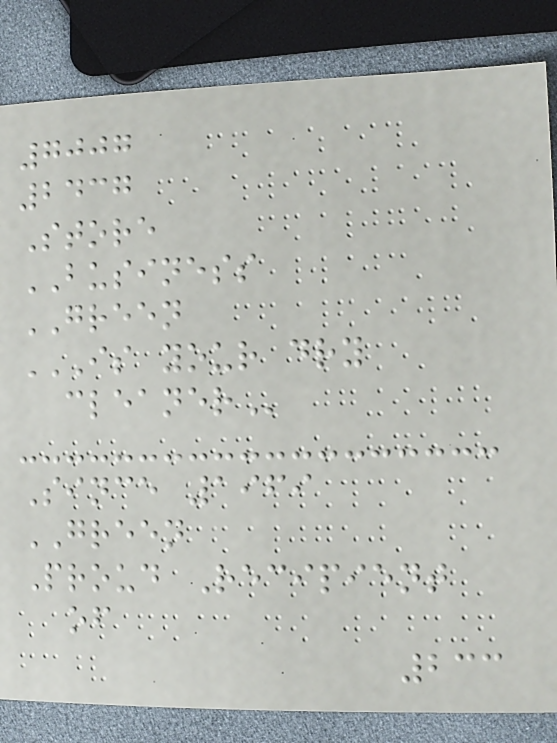7007
2437
Store
BUSINESS
GREEN
IS YOUR DRY
CLEANER
Since 1969
GREEN
Proud Recipient
of
233
